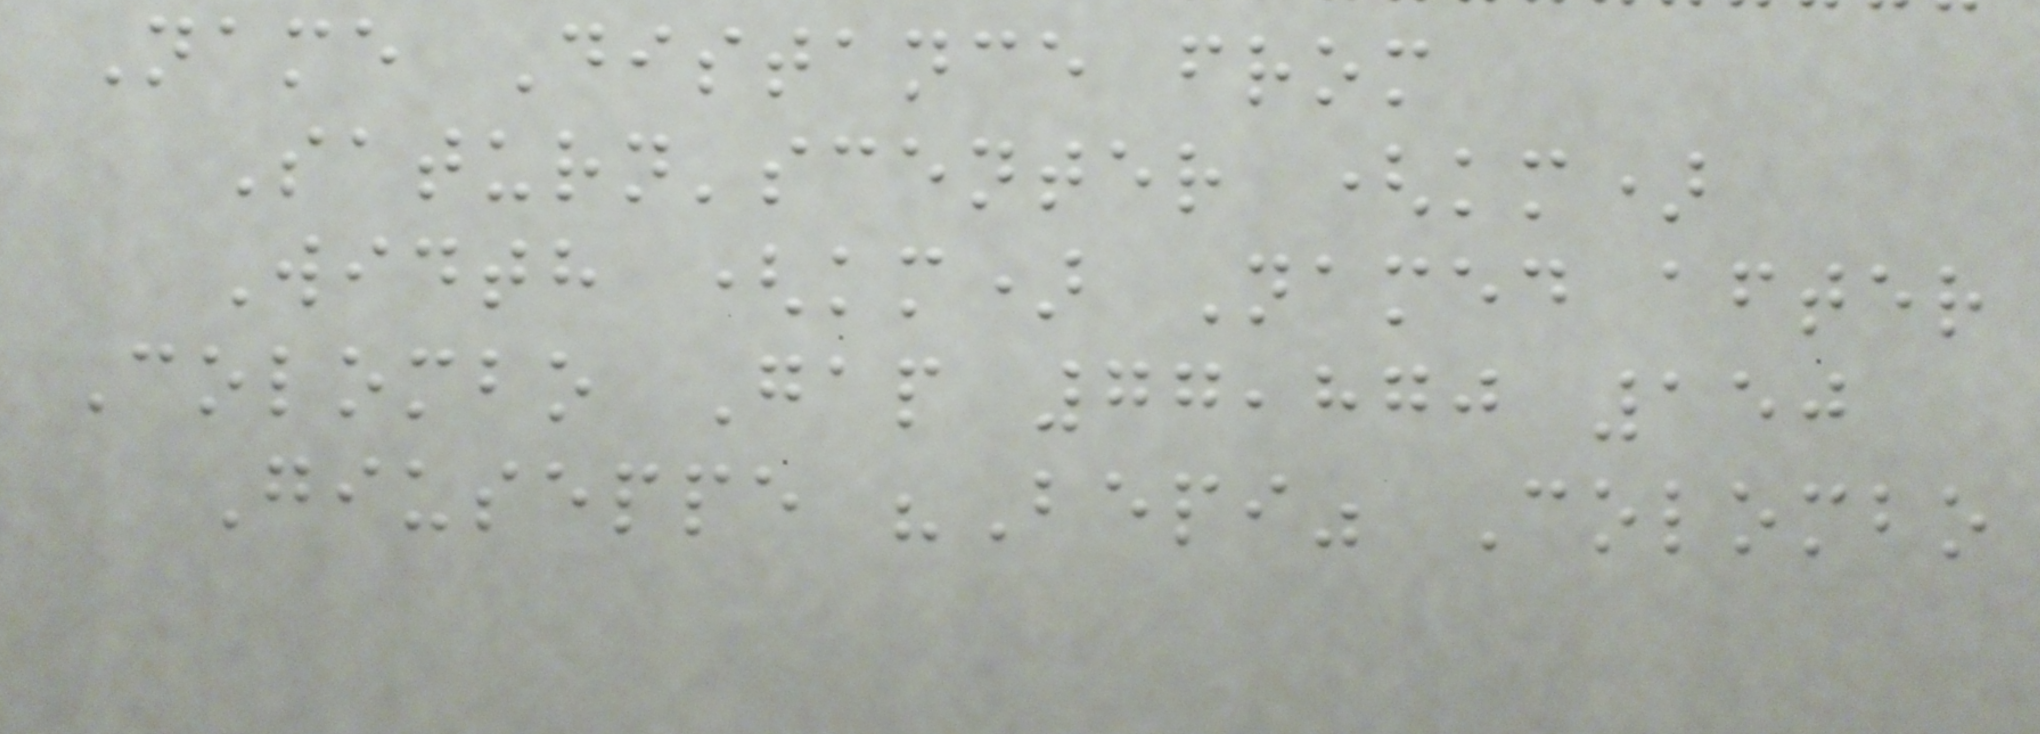Name Distance from
Saturn'scenter (km)
Width (km) Named after
Colombo Gap 77,870 150
Giuseppe "Bepi" Colombo
